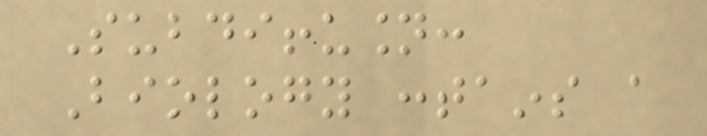Subdiffusion:
Biology contains a
